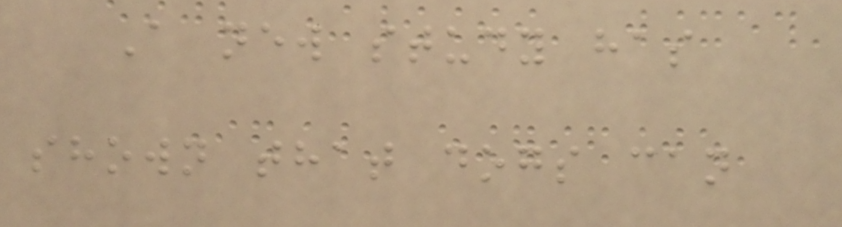A new study has
shown that dogs can
